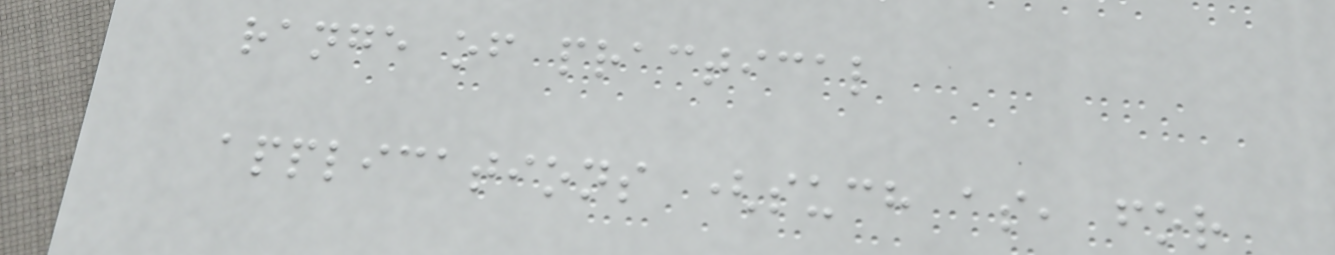range of practical
applications (such as, for
